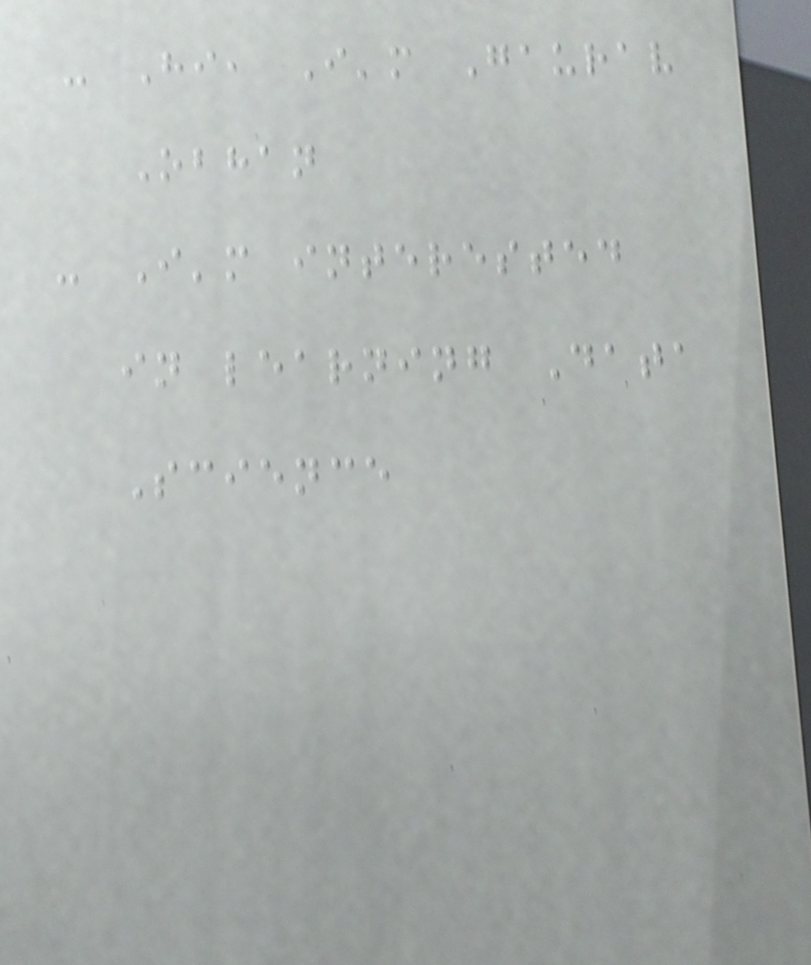- Hi, I'm Gaurav
Obhan
- I'm interested
in learning Data
Science
